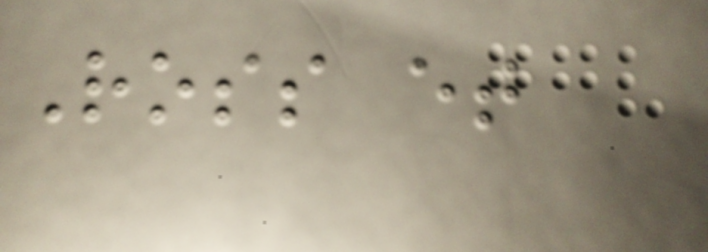Ross et
